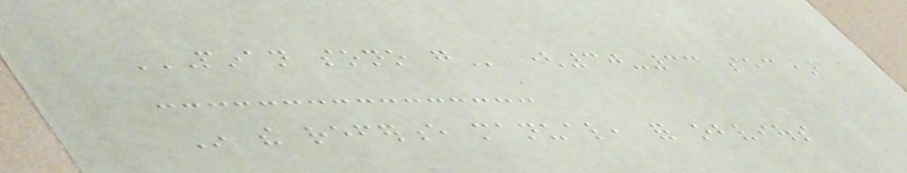PINAN SONO GO (30-33 sec)
In the reference manual, for obvious
